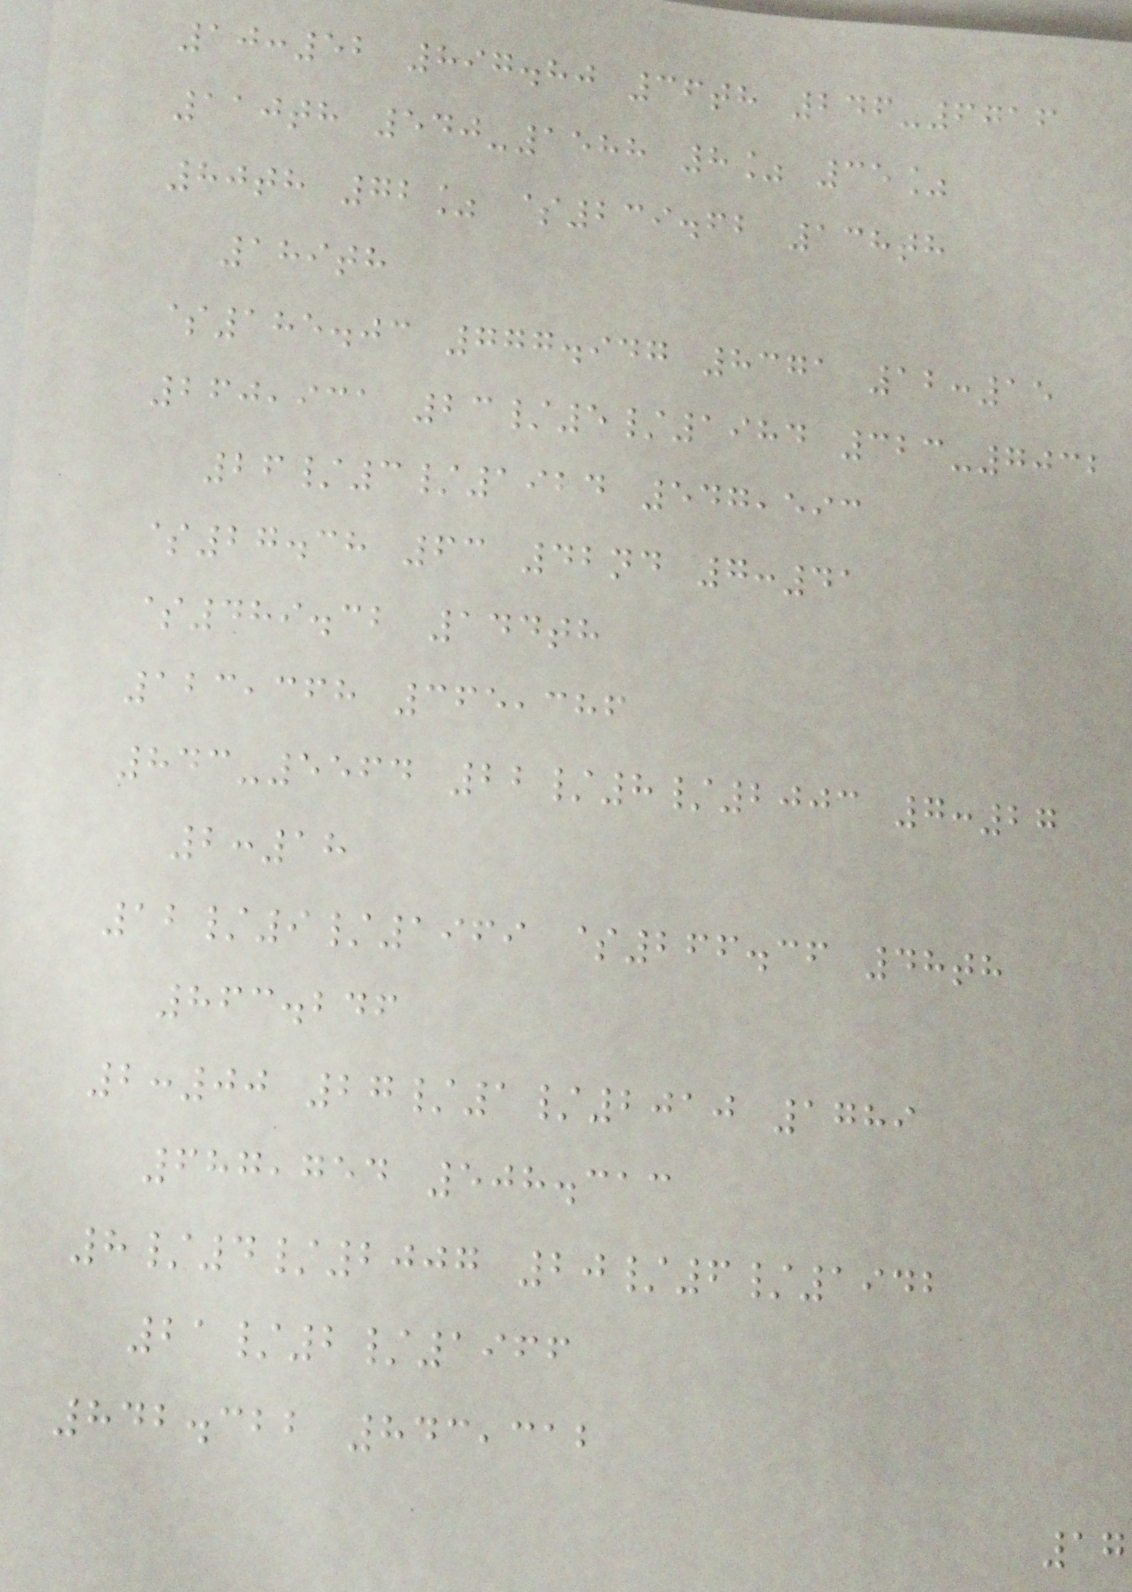10:52 897.80 36th 246-6716
110th 540-1588 8% 35%
80th 72% $239.62 138th
189th
$185.03 777.947 8371 12:15
260,931 23/5/1984 323-7032
26/3/1924 547,593
$27.38 63 42nd 7:41
$489.32 144th
123,368 365,386
843-5564 22/8/2003 7:27
2:18
12/9/1969 $266.36 48th
863.246
2:00 27/1/2010 1789
687,754 508.313
8/4/2007 20/6/1942
21/2/1966
842.322 843,312
17
